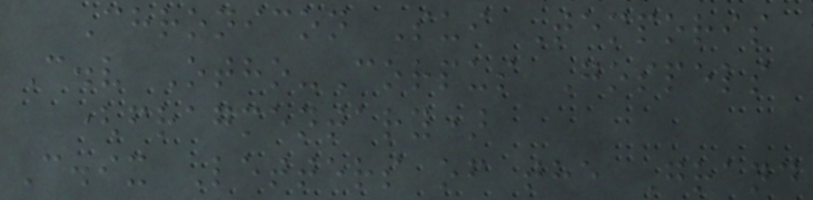Chronicon Sui Temporis
C.v Otho-Corpus Gospels
(fragmentary)
C.ix Letters of the Grand
